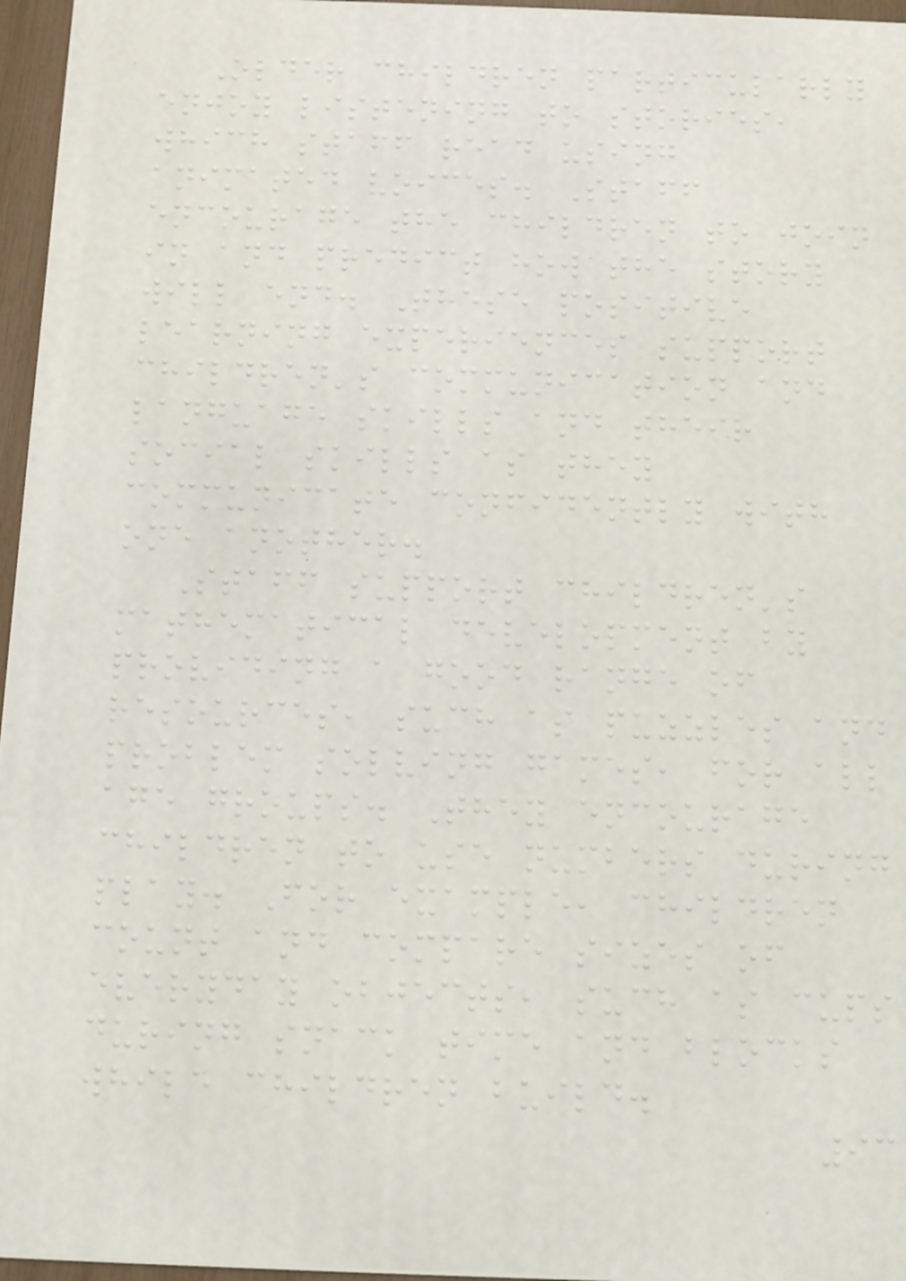Older children particularly
enjoy listening to stories,
which staff read using
animated voices. Staff
encourage the children to join
in and predict how the story
will end. These positive
learning experiences support
children's communication and
language skills and their
social skills as they
communicate confidently with
one another.
Staff support children's
mathematical development by
providing a good range of
resources, such as puzzles and
problem solving games, for all
age groups. They encourage
children to use numbers during
play. For example, children
count and compare sizes of
everyday objects, such as cups
during snack time and blocks
while children build.
93
